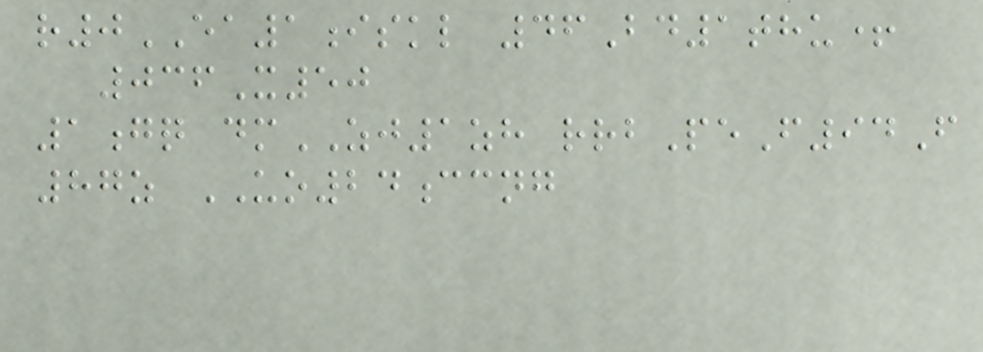r0EA1iskl 46Bd1thu+
036X50
1gq dmZJ1zh rrbPeF94F
87z UO24ccng
